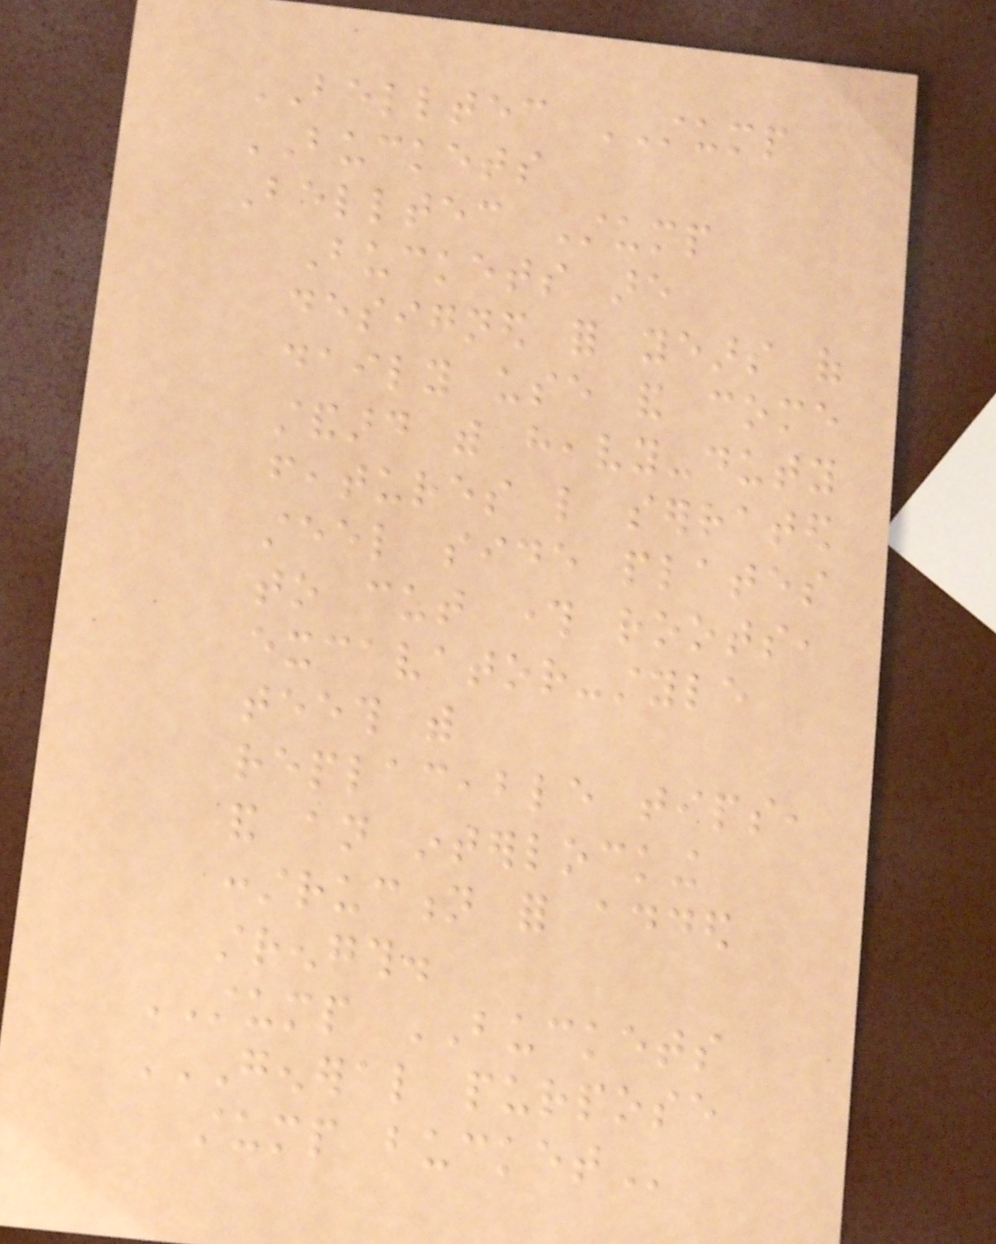BELLTEC STUMP
BUCKETS
Belltec Stump
Buckets are
designed for years of
daily use and come
standard with heavy-duty
features like serrated
steel side plates
to cut through roots,
excavator-style
teeth with
replaceable tips,
and an interlocking
construction for added
strength.
STUMP BUCKETS
GENERAL PURPOSE
STUMP BUCKET
